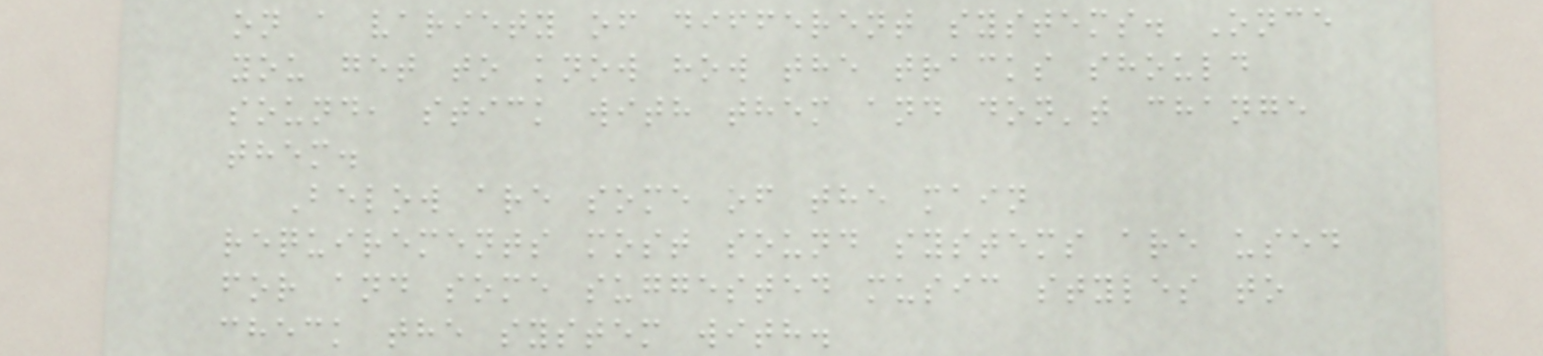on a variety of different systems. Once
you get to know how the tracks should
sound, stick with them and don't change
them.
Below are some of the main
requirements most sound systems are used
for and some suggested music styles to
check the system with.
